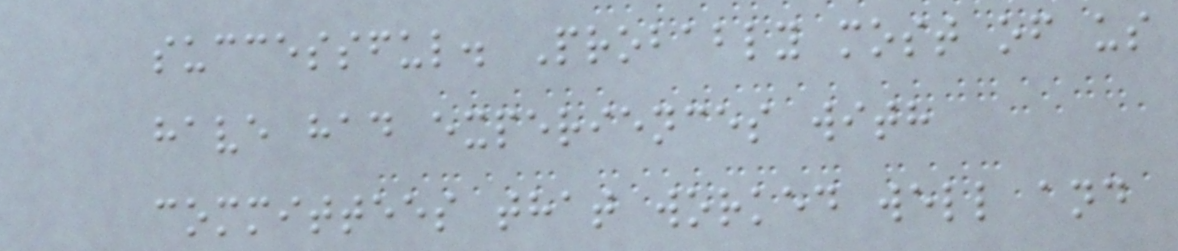successful. Probably most of us
have had experiences with
committees that worked well and
